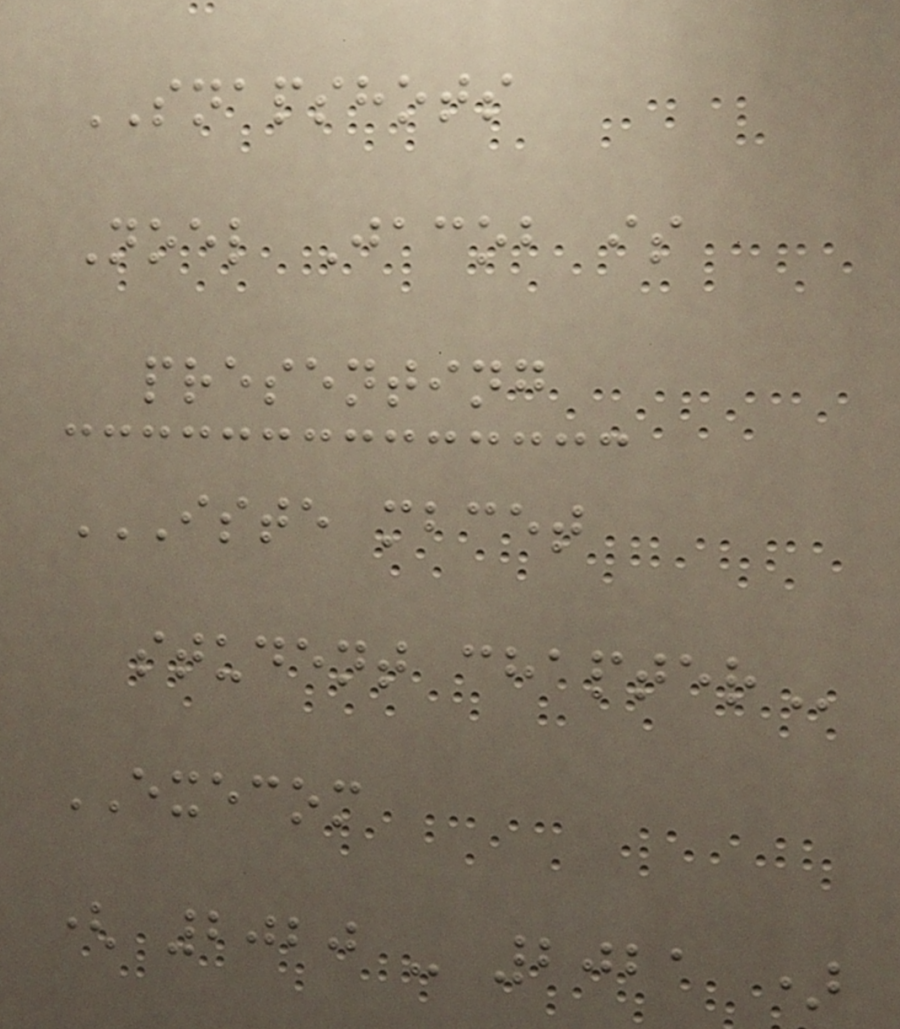SNAPSHOTS
Noel Jacob is
presenting
ISTE MBCET
STUDENT CHAPTER
EXECOM
( 2020 - 2021 )
